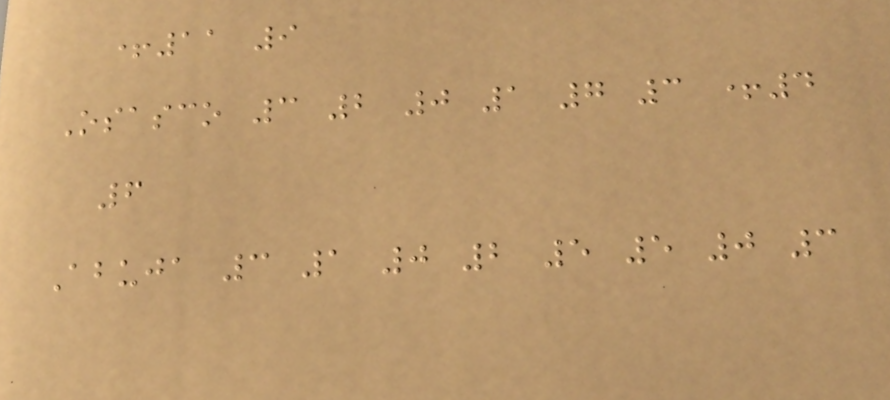+11 9
Osasco 3 2 0 1 7 3 +4
6
Abuja 3 1 0 2 5 5 0 3
